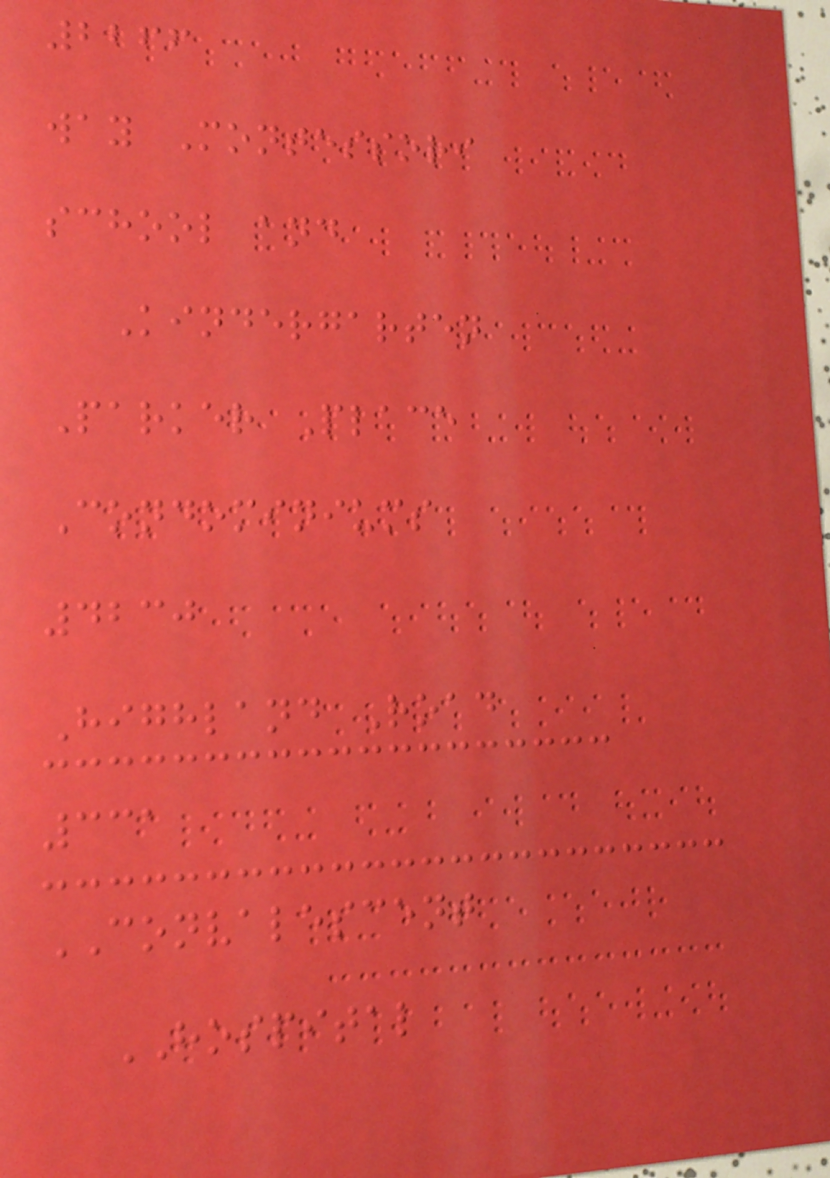2266
way Montessori
school and
Kindergarten
Parker Place
Condominiums
4230
Highland Road
331
CONVALESCENT
HOSPITAL
